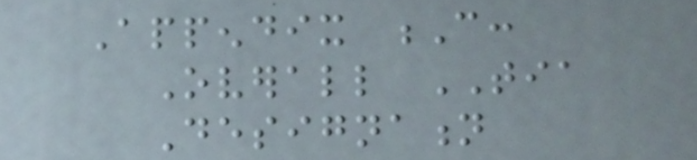Appendix C:
Overall TIA
Designation
